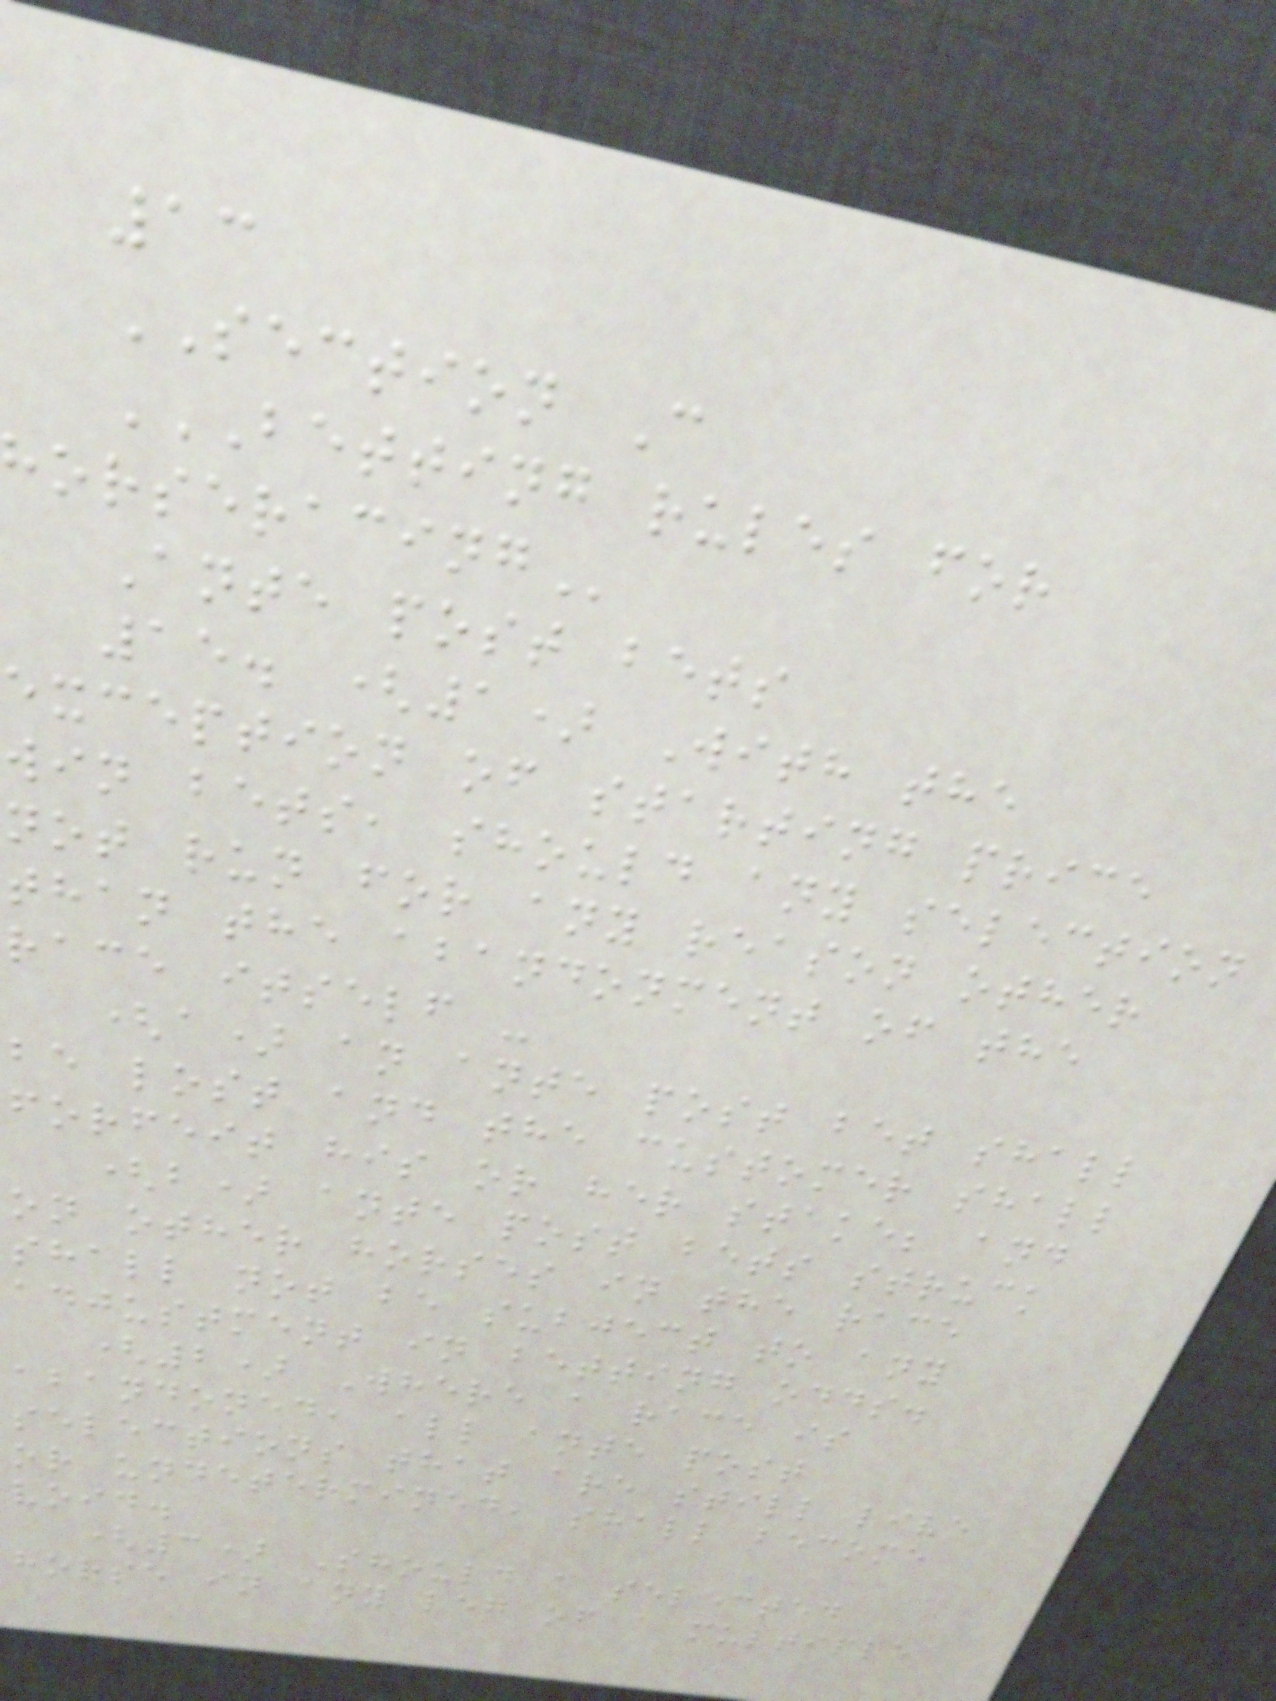13
SECTION C
BETTING RULES FOR
Ante post bets
15. (1) With the
exception of starting price
win bets, should any selection
not run for any reason other
than the abandonment of the
race itself -
(a) an ante post bet shall
be lost and the customer shall
forfeit his or her stake; and
(b) ante post bets struck
on other horses in the race
shall not be subject to any
adjustment in betting odds.
(2) Where a race is
abandoned, all ante post
selections that are still live
or undetermined, shall become
void.
(3) Should a selected
horse in any leg of a multiple
